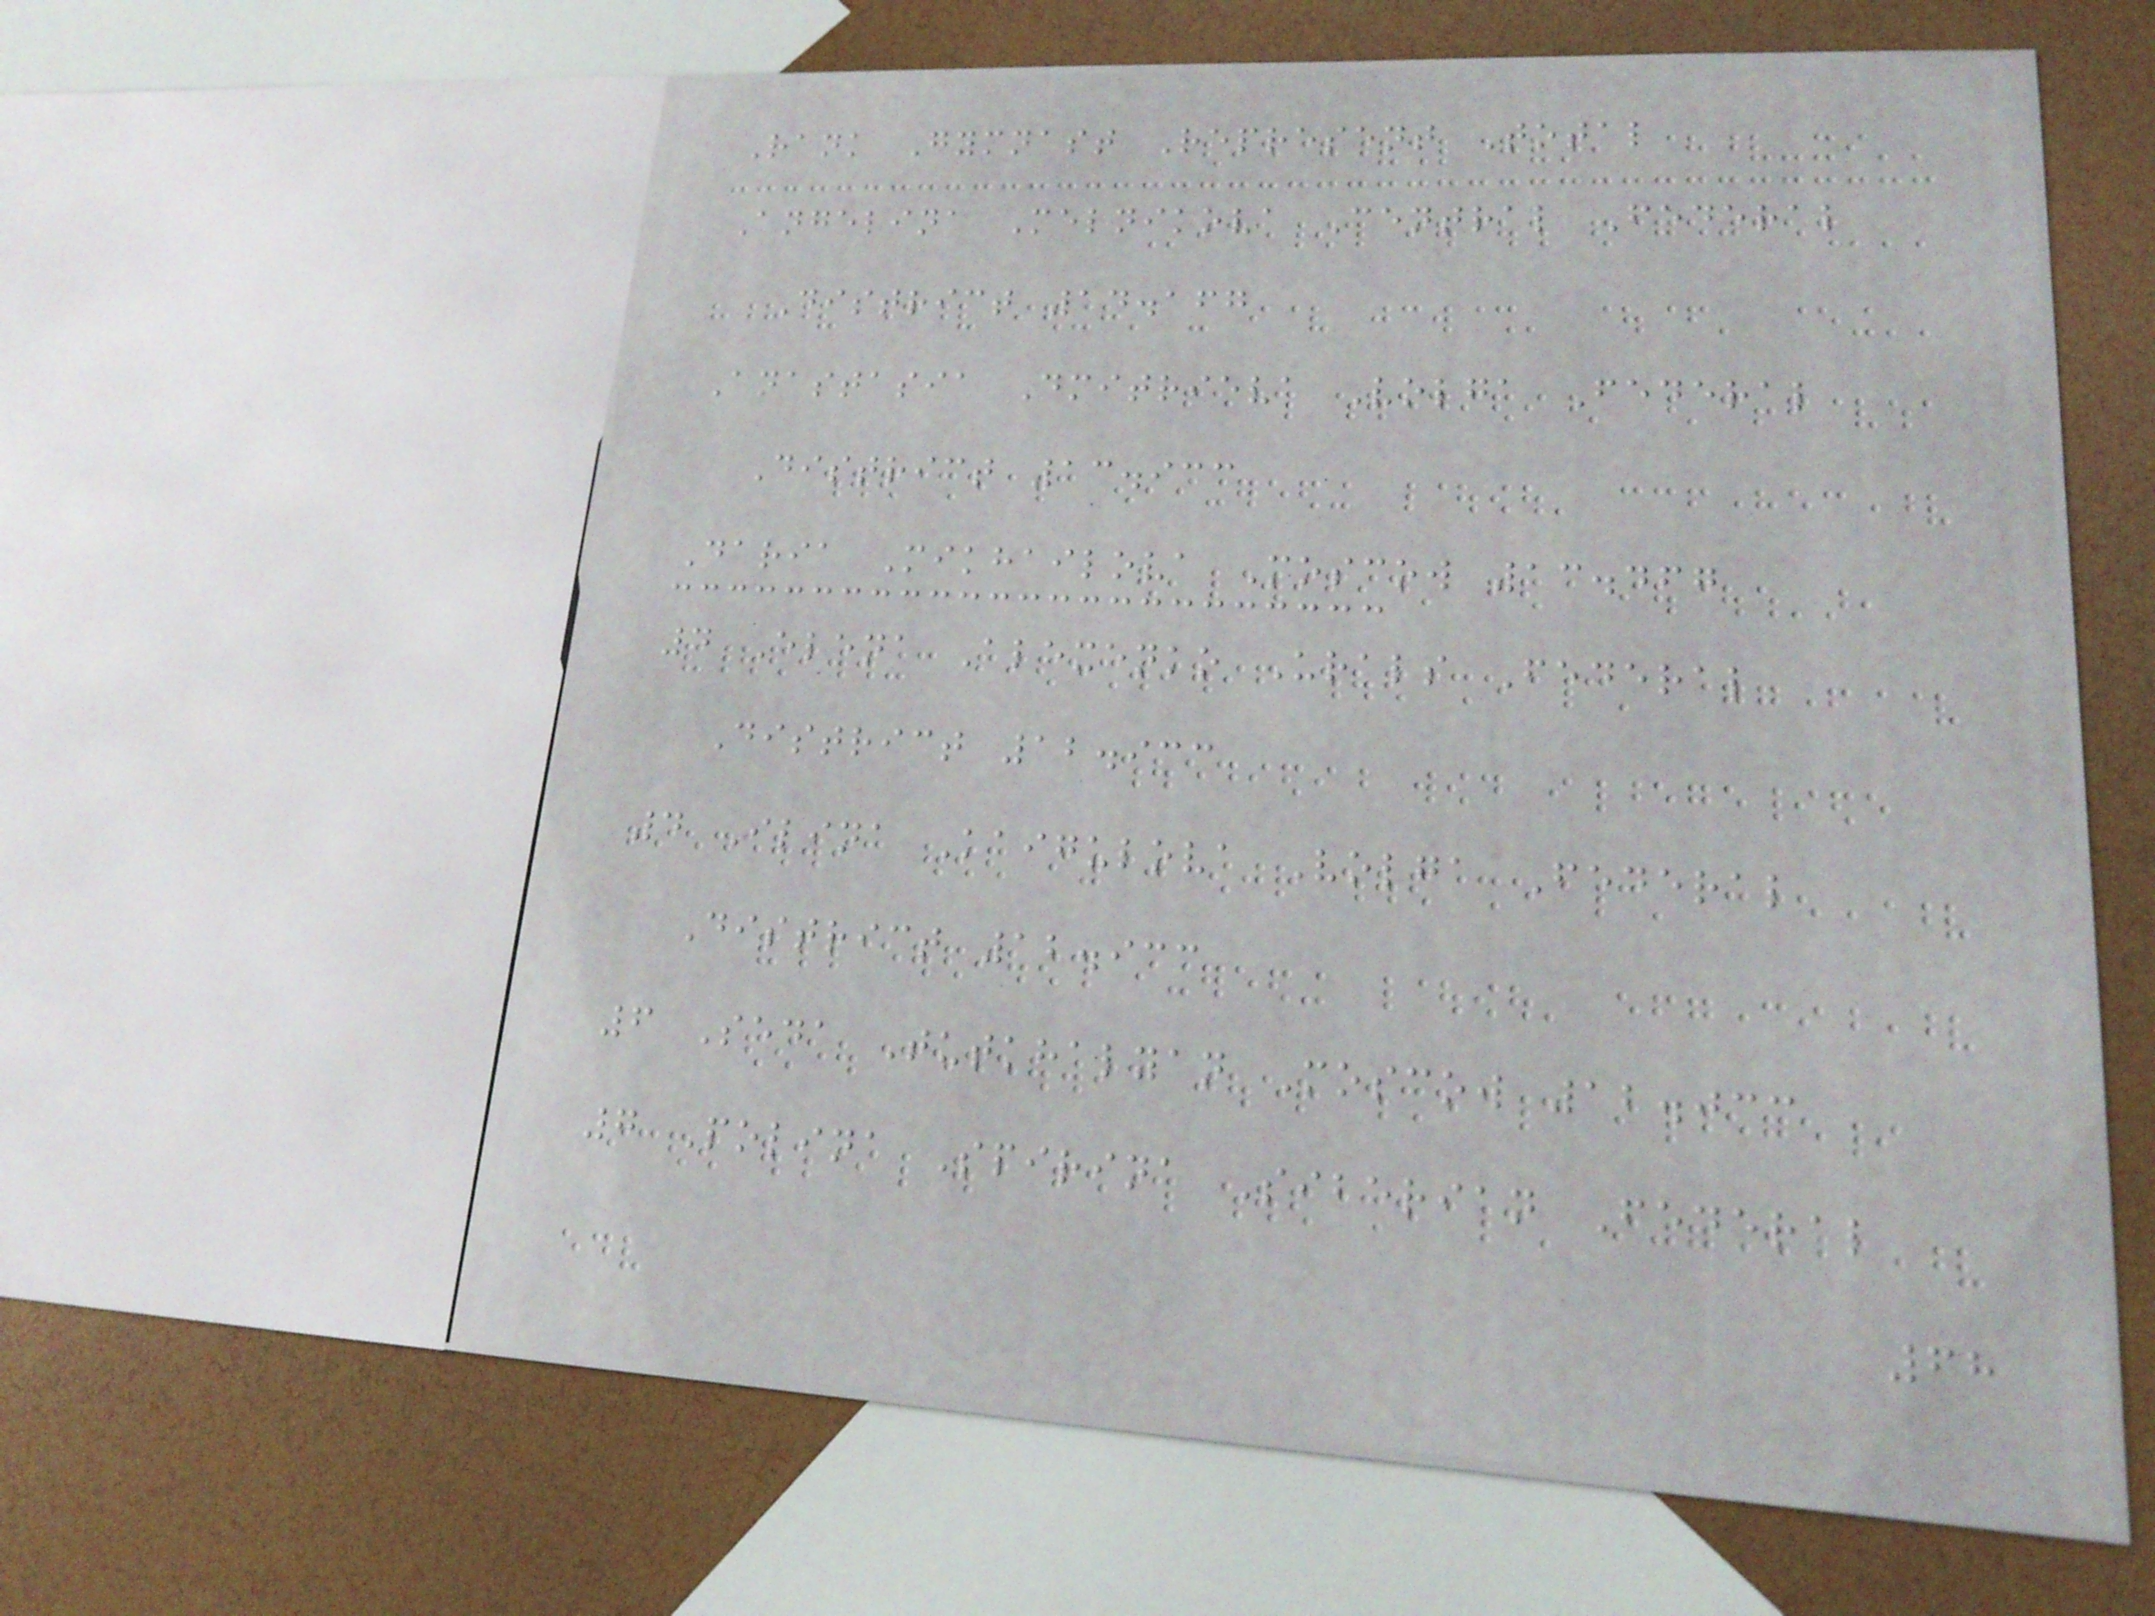Rank Gymnast Represent Total
Angelina Melnikova Central Federal
District 14.167
Anastasia Dmitrieva Volga Federal
District 13.933
Daria Mikhailova Moscow 13.467
4 Elena Alexenko Urals Federal
District 12.933
4 Ilina Kaigulova Volga Federal
District 12.933
6 Seda Tutkhalyan Moscow 12.033
7 Polina Spirina Siberian Federal
68
